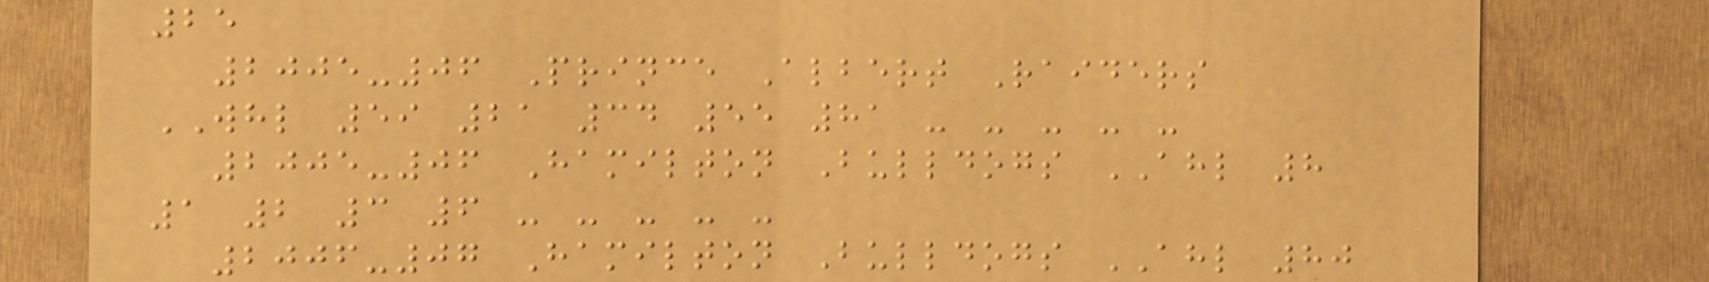25
2005-06 Prince Albert Raiders
WHL 59 21 34 55 81 - - - - -
2005-06 Hamilton Bulldogs AHL 8
1 2 3 6 - - - - -
2006-07 Hamilton Bulldogs AHL 80
